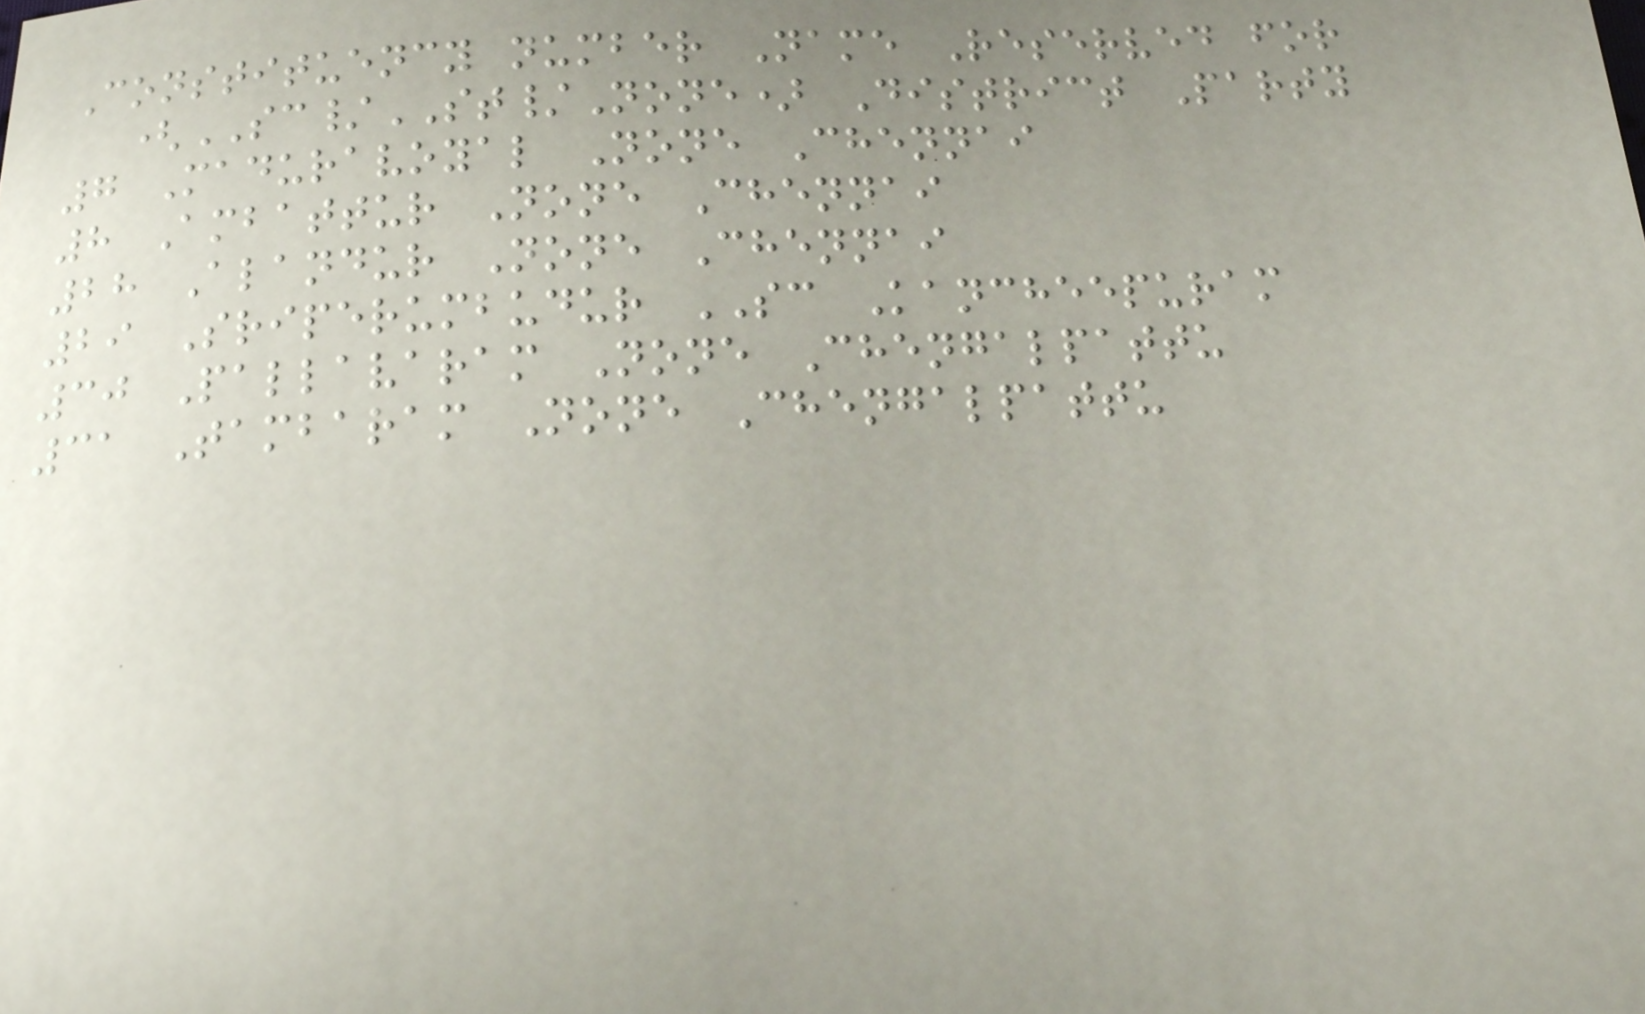Constituency number Name Reserved for
(SC/ST/None) District Party
7 Maduravoyal None Chennai
8 Ambattur None Chennai
28 Alandur None Chennai
29 Sriperumbudur SC Kancheepuram
30 Pallavaram None Chengalpattu
31 Tambaram None Chengalpattu
